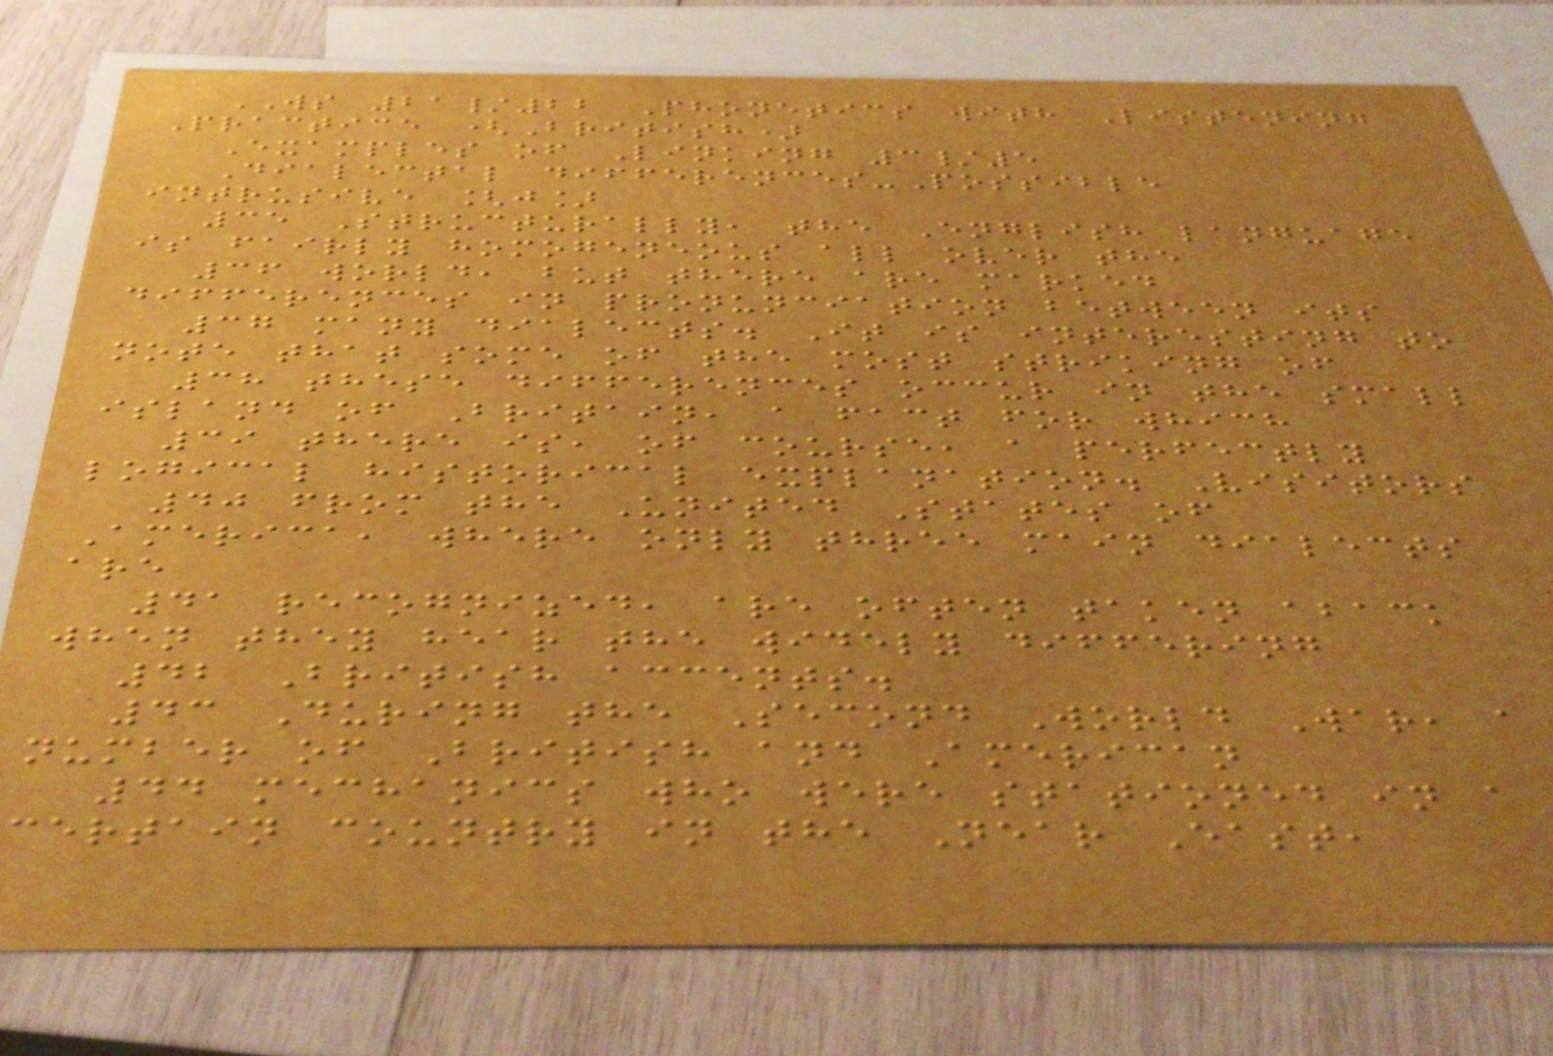WS 21/22 Phonetics with Listening
Practice (British)
Examples of Linking 3/5
Dialectal differences-Possible
intrusive [j]
35 Structurally, the English language
is fairly homogeneous all over the
36 world, but there are marked
differences in pronunciation between its
37 many dialects. It is interesting to
note that some of the most striking of
38 these differences occur in the small
island of Britain, a fact for which
39 there is, of course, a perfectly
logical historical explanation. Visitors
40 from the United States of
America, where only three main dialects
are
41 recognized, are often taken aback
when they hear the widely differing
42 British accents.
43 During the Second World War, a
number of British and American
44 mechanics who were stationed in a
certain country in the Near East,
